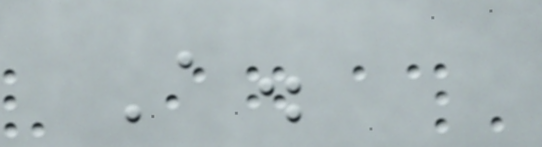A.
